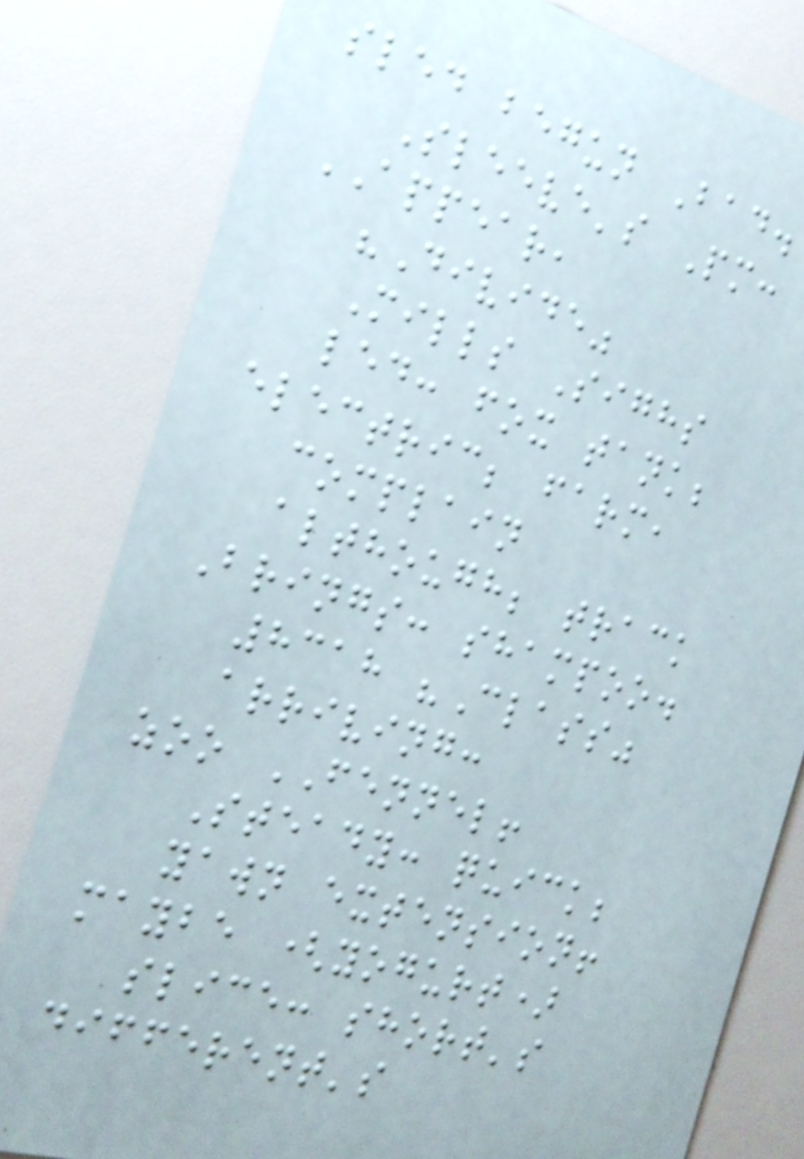sled begun Bad.
Sleeve's Pm:
APPEAR,
"Divide"
Mills Sighs
led: fox tank;
electric; farm,
complain
although; track
Brings: shampoo.
8318 "Class"
arriving:
zoo FENNEL!
Steady: quick;
yawn extension!
maybe (yogurt)
slice: short's
different's
